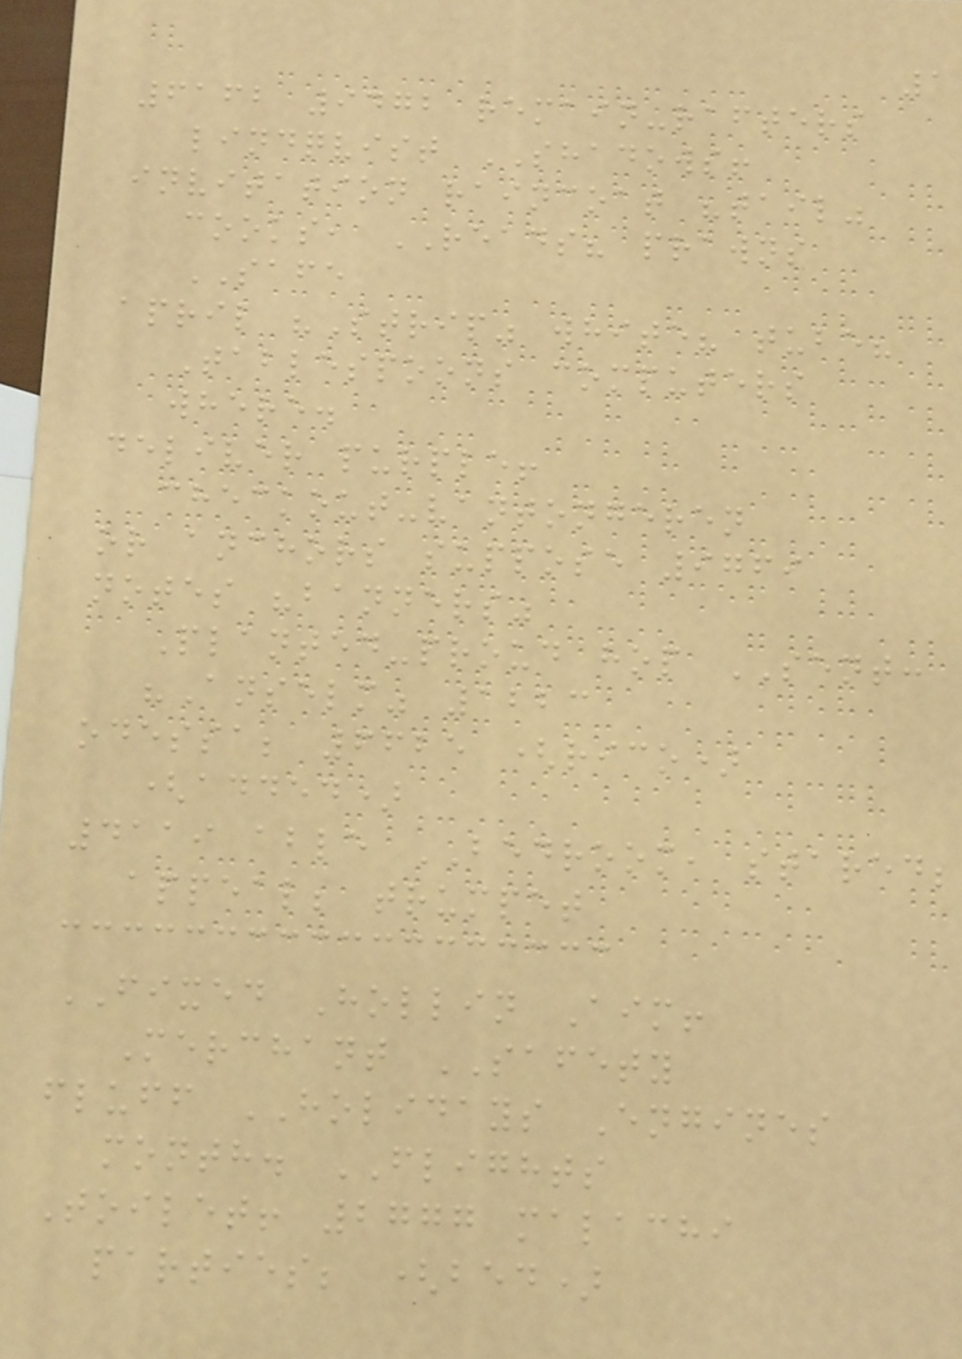1
6162 9472 remain-rafters
lindqvist SHADOWS!
invitation raincoat "tail"
cooks, READS? prawns
SAFE
april "Strip" white? tube?
Tablespoons computers
where.
deliver purple!
checkout-vantongeren
or anchors suppose 9769
notes "banners"
Planted-proud hop SENT:
"Anselm" 1223
odessa; 6625 (rico)
(added)
4119 able BEDROOM, stared;
appeal; trumpet
FIXED Hollin Aim!
Merchant SAFETY
fluff HOLIDAYS Engines
month. FLIGHTS
Toilet! 2777 malachi
parties; (bed)
